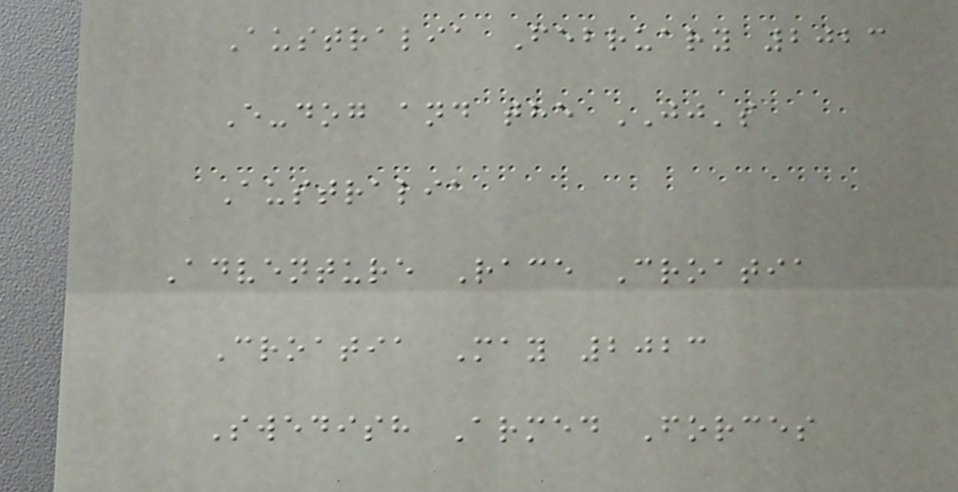Australia February 2023
E-dog and the JJ's
Australia
Adventure Race Croatia
Croatia May 2023
Swedish Armed Forces
